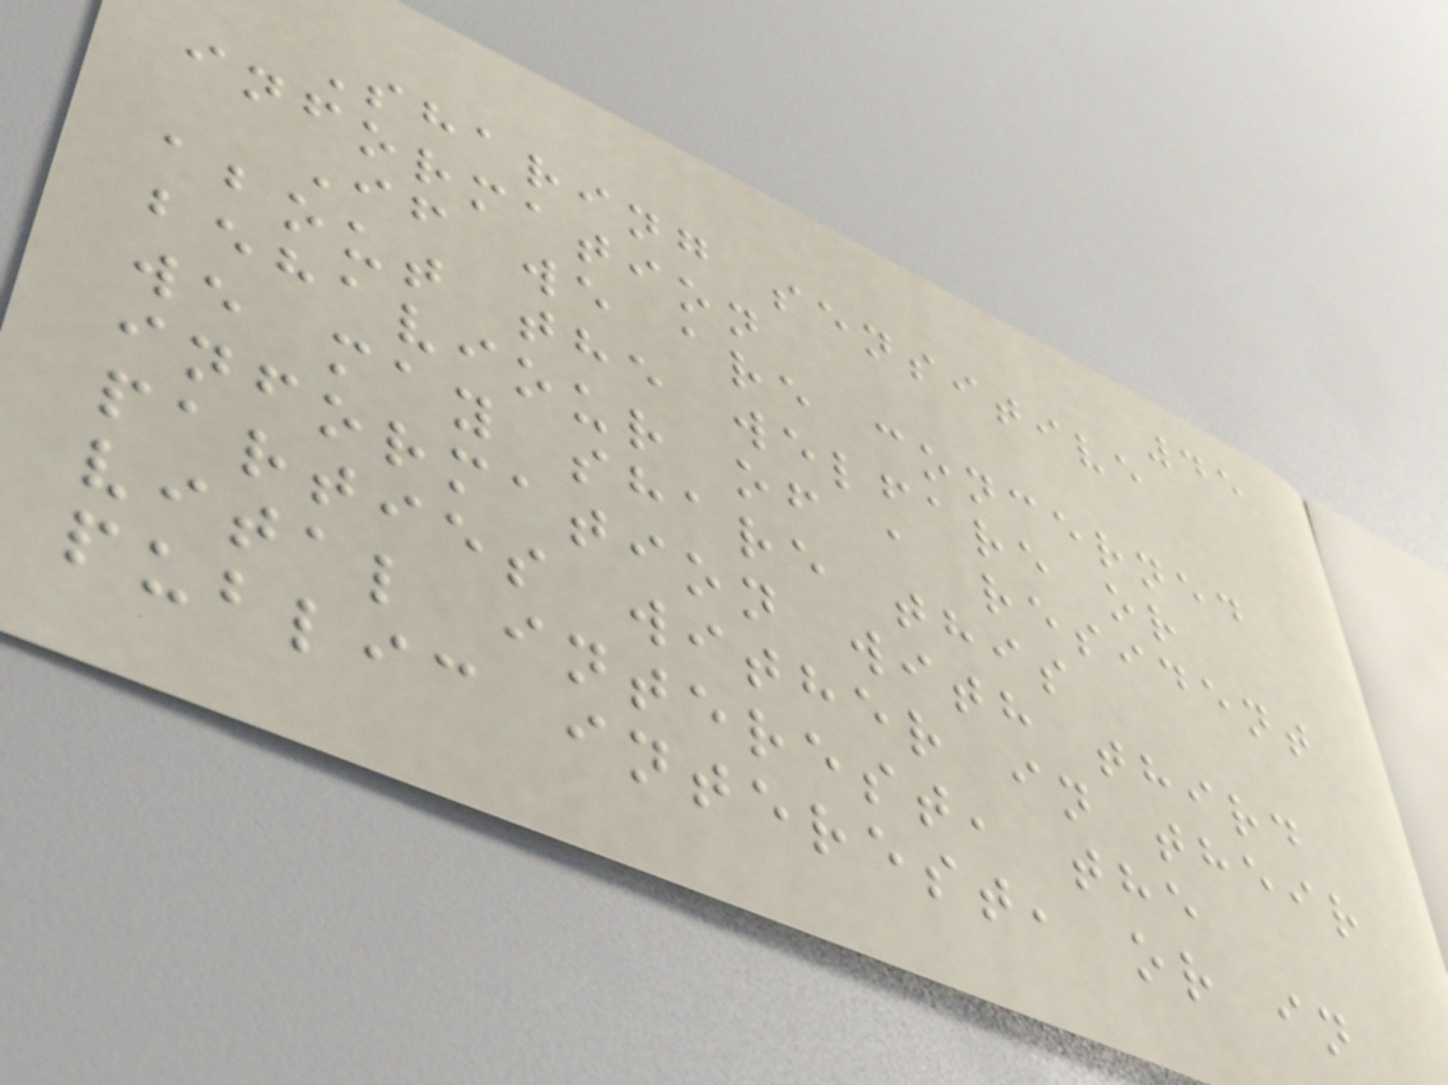45
Sharing sensitive
information
If we are concerned
about the welfare or
behaviour of a resident
we may share this
information with third
parties wither in their
vital interest, the
public interest, or in
